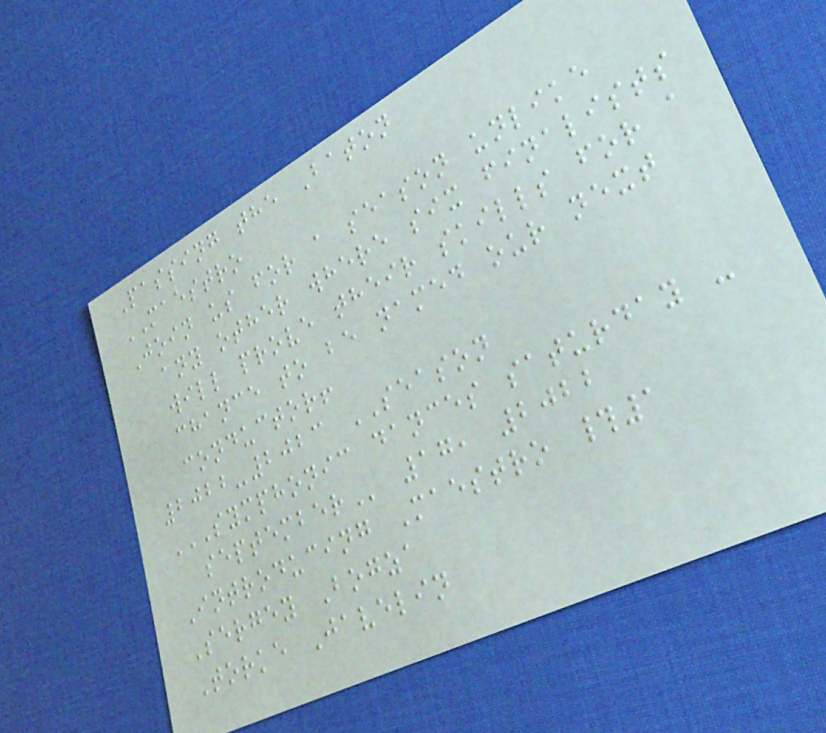Passing the Baton
MAESTRO
Join us for a season unlike
any other where six finalists
will prove their skills for a
chance to be named our next
conductor!
2022-2023 SEASON
SYMPHONIC DANCES SATURDAY -
SEPTEMBER 17, 2022
Introducing Maestro #1
Sergey Bogza
Torke Javelin
